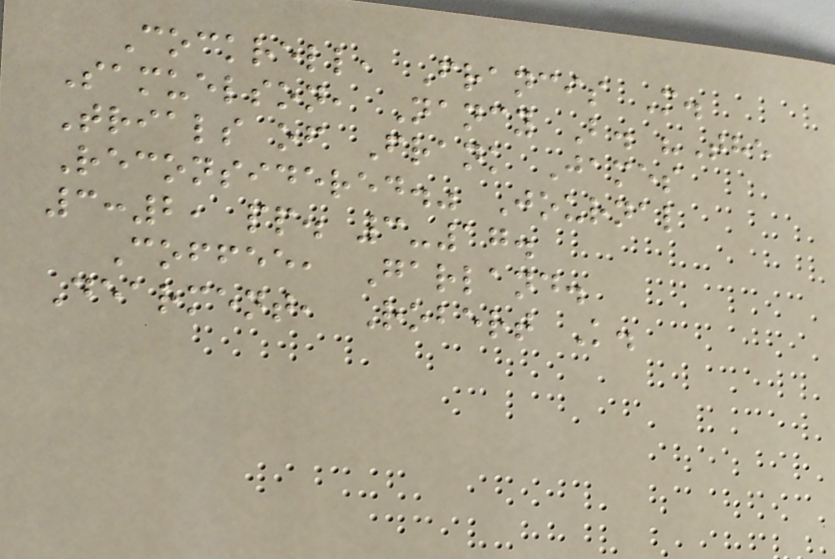Cockrell, Francis M.
Samuelson, Nancy B. "The
Trials of Frank James
Reconsidered." Journal
3:2, pp. 3-17.
Coffee, Garland.
Dearment, Robert K.
